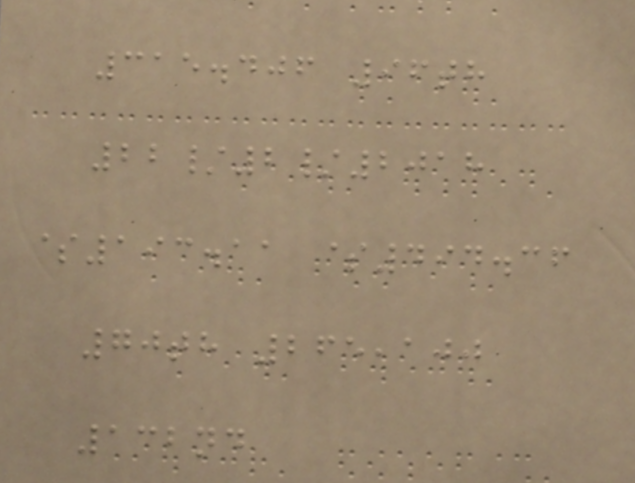315.406 96th
22/2/2018
$193.11 $494.36
70th 265,100
132nd
